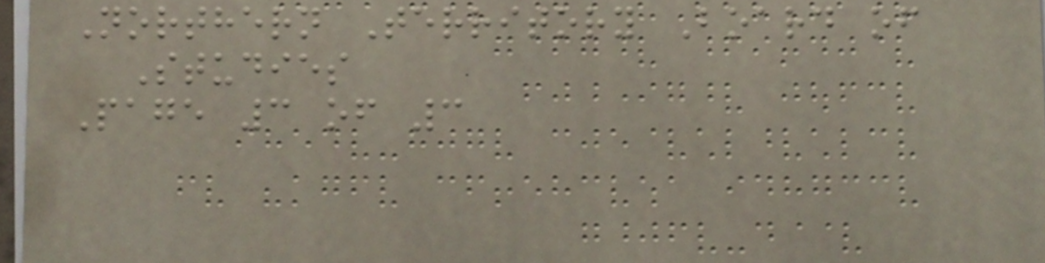Northern Territory Board of
Studies
Page 3 of 3
